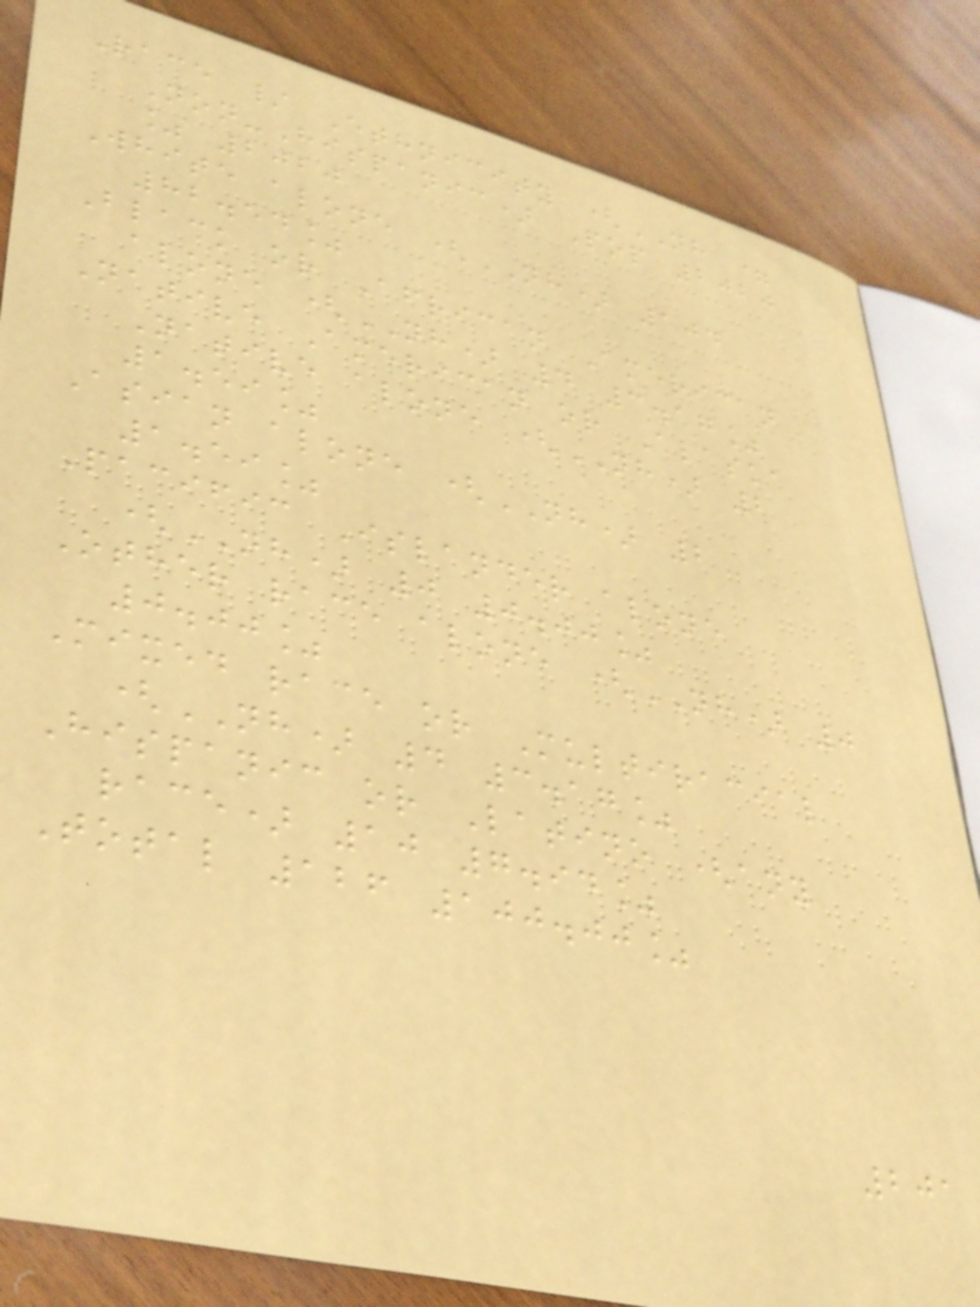Race / Ethnicity (NH =
Non-Hispanic) Pop 2020
% 2020
White alone (NH) 104
82.54%
Black or African American
alone (NH) 4 3.17%
Native American or Alaska
Native alone (NH) 2
1.59%
Asian alone (NH) 2
1.59%
Pacific Islander alone
(NH) 0 0.00%
Other race alone (NH) 0
0.00%
Mixed race or Multiracial
(NH) 4 3.17%
Hispanic or Latino (any
race) 10 7.94%
Total 126 100.00%
201
